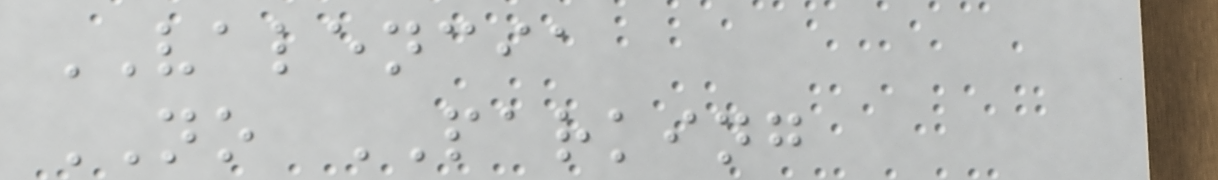VALENCIA
NO PARKING
